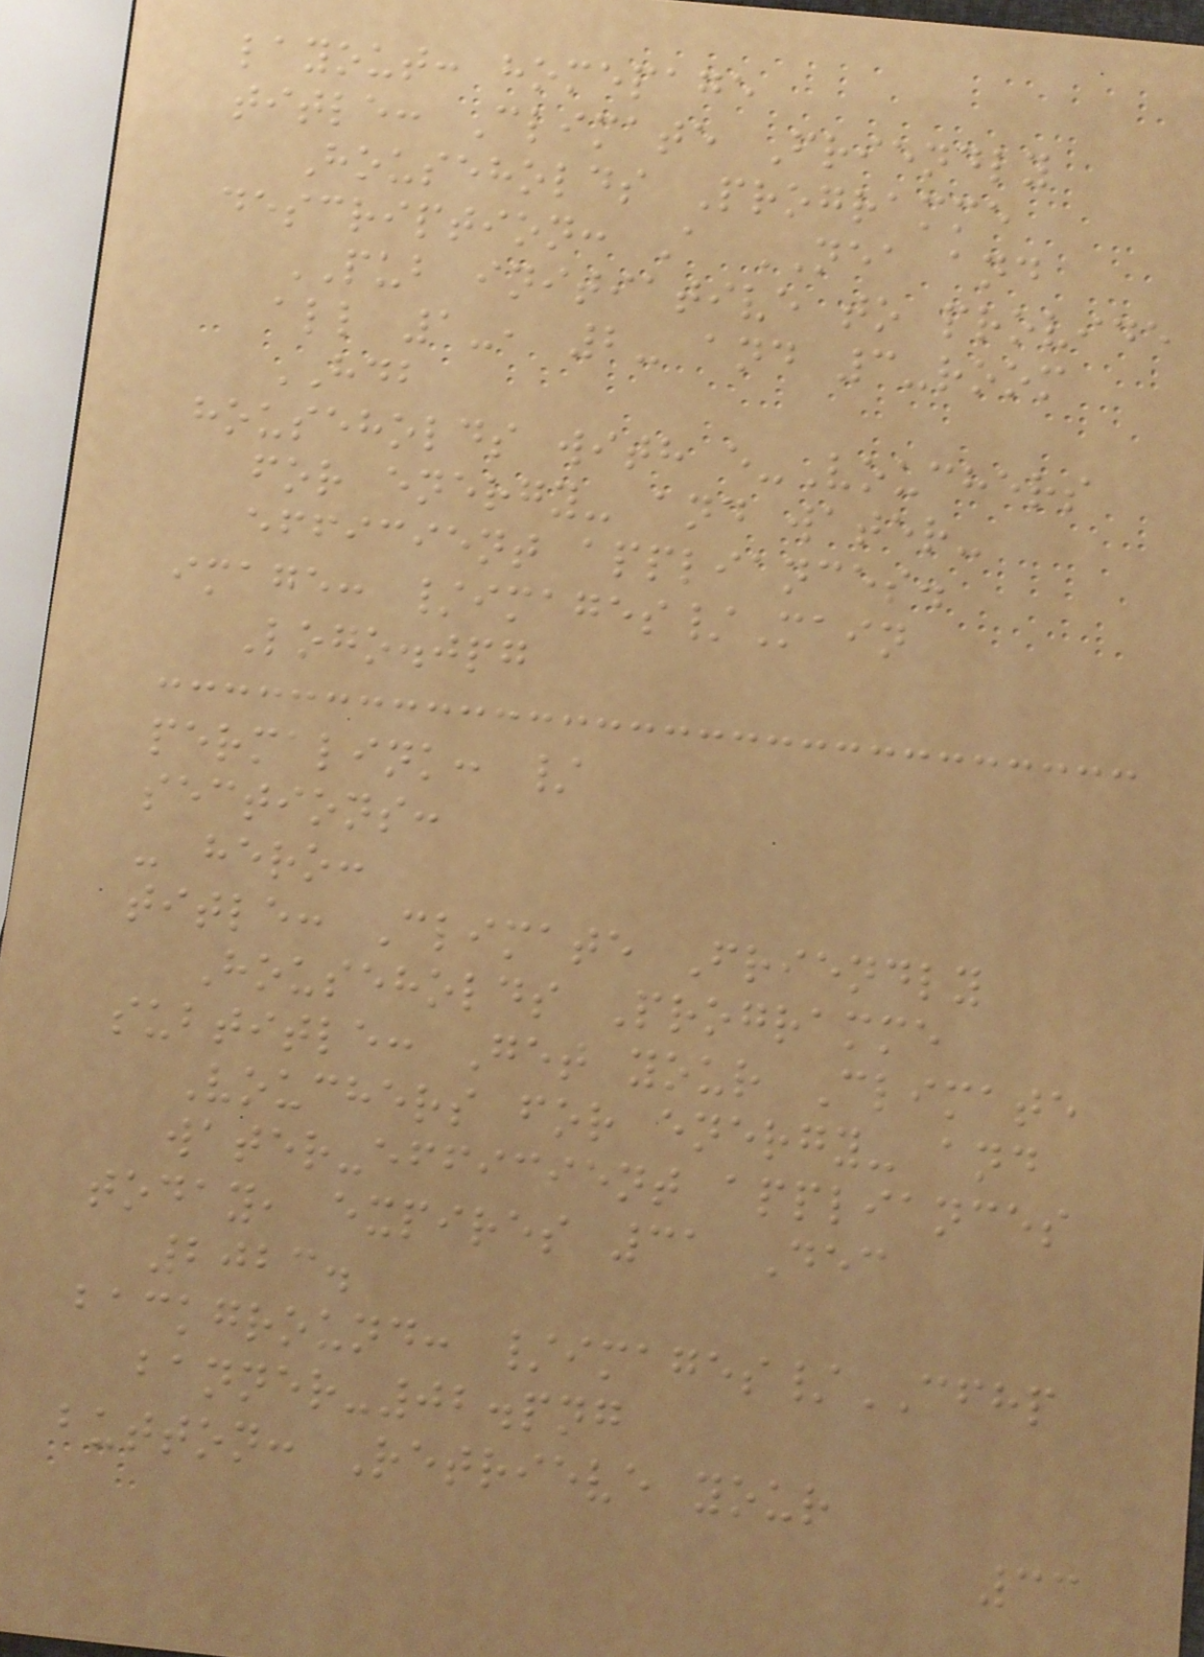layout: homepage
title: Climate Friendly
Households Programme
description: A NEA and
PUB initiative to provide
all 1-, 2- and 3-room
HDB
households with e-Vouchers
for energy- and water-
efficient appliances.
image: /images/Main
Logo.jpg
permalink: /
sections:
- hero:
title: Climate Friendly
Households Programme
subtitle: Get your Climate
Vouchers for energy- and
water-efficient appliances
today, expires 31 Dec
2023.
background: /images/CFHP
banner-02.png
button: Retrieve your
33
